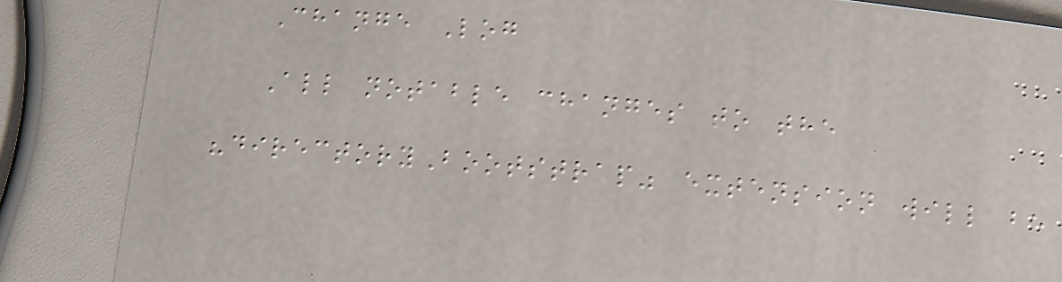Change Log
All notable changes to the
"directoryBootstrap" extension will be
